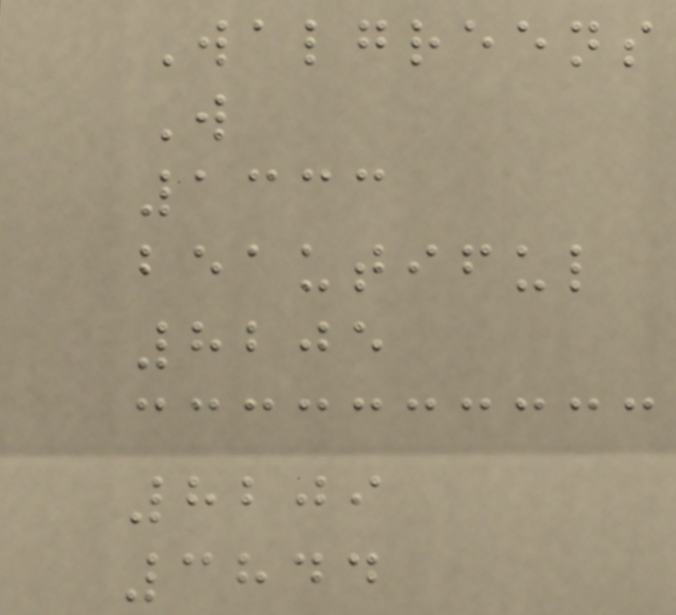Walgreens
W
1333
beautiful
8205
8209
3844
